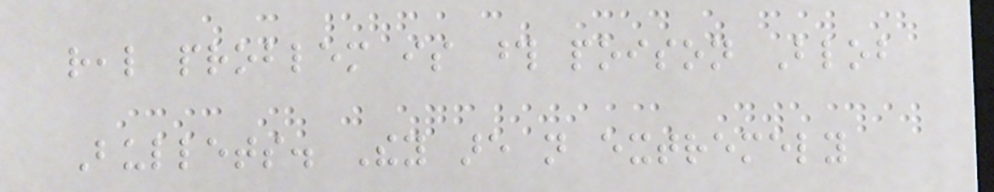real problem is those poison Blob
Bullets. They are not extremely
